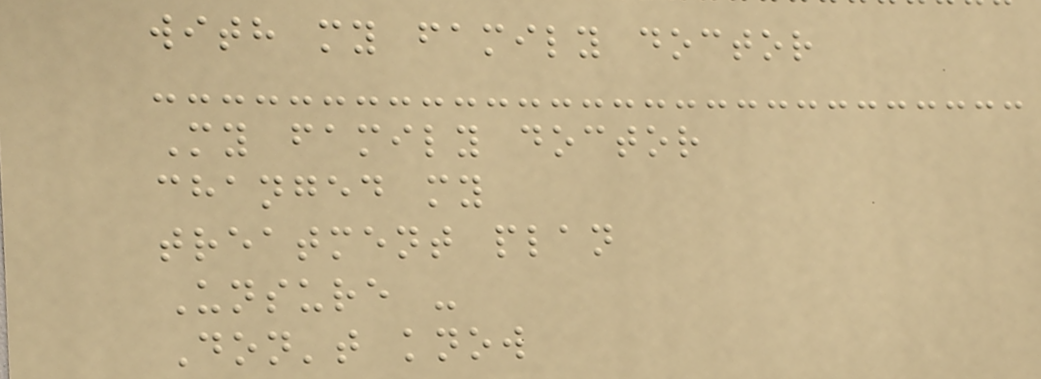with my family doctor
My family doctor
changed my
treatment plan
Unsure -
Don't know
